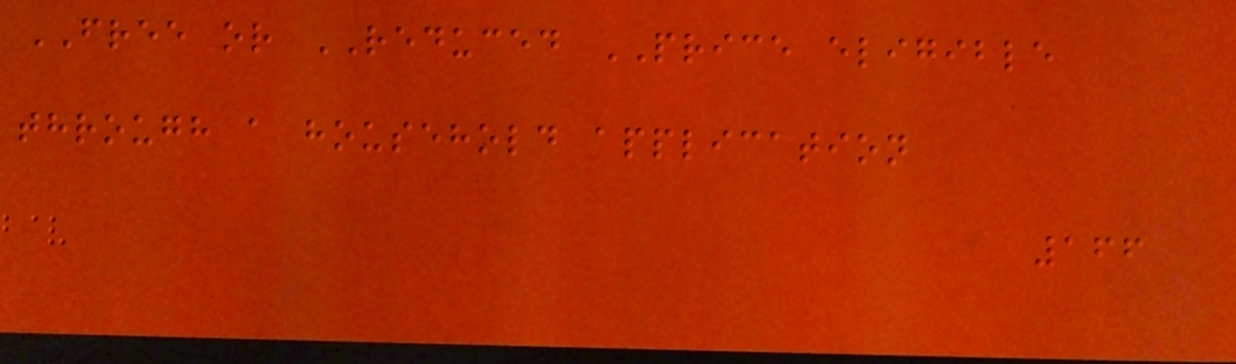FREE or REDUCED PRICE eligible
through a household application
166
